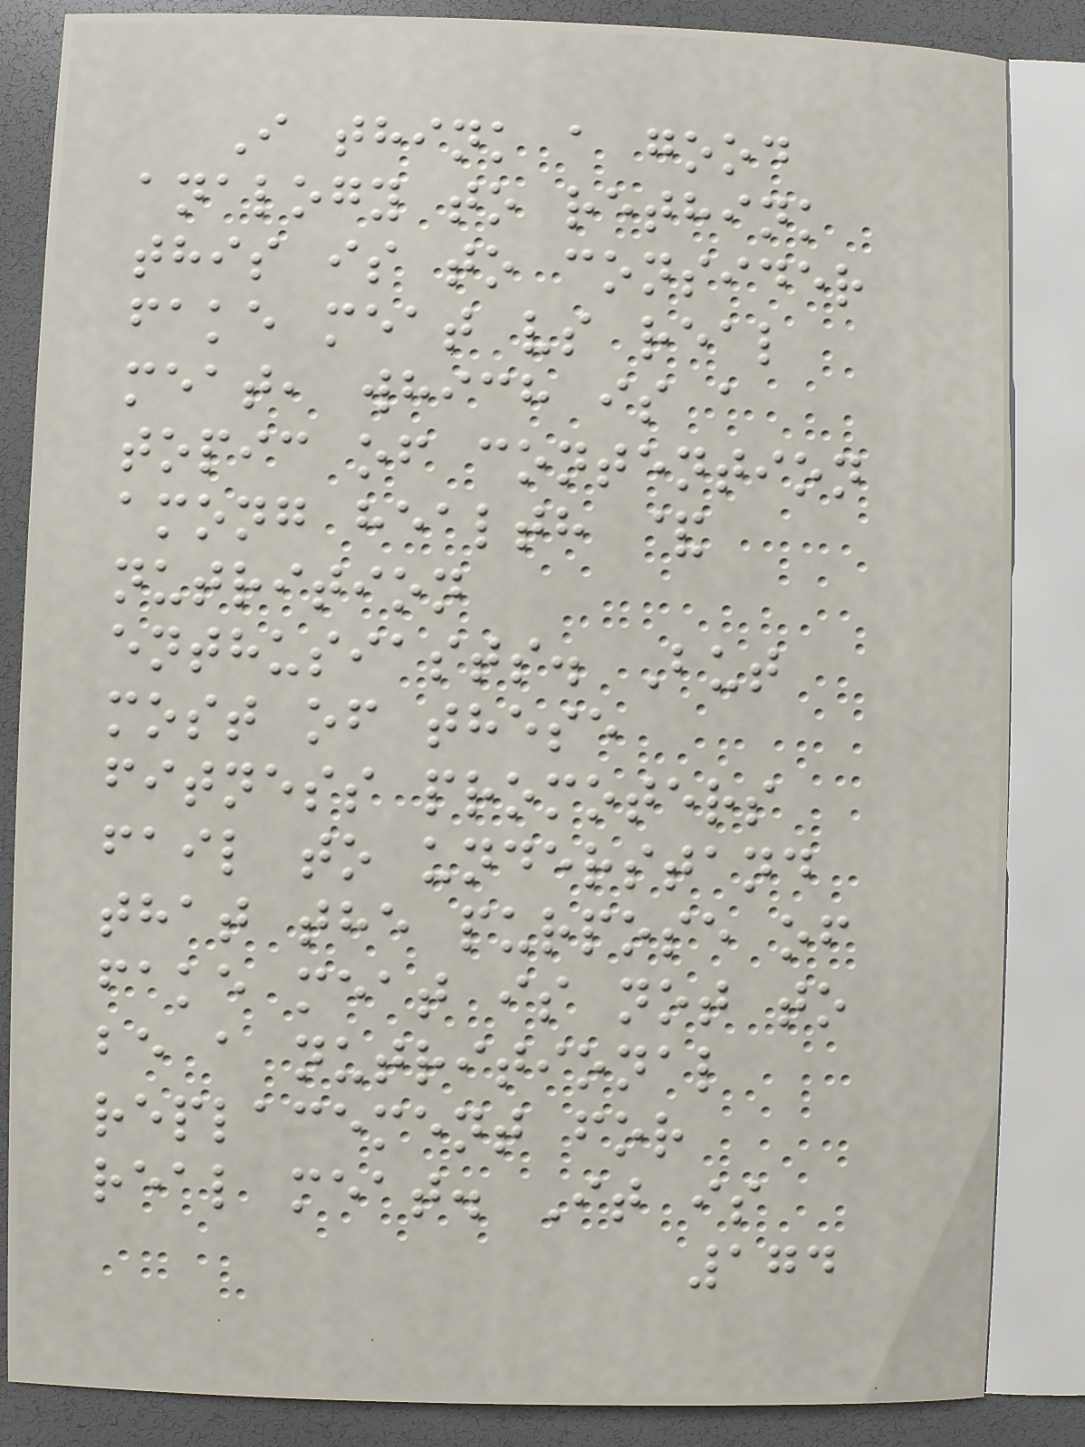I think a good
analogy to rethink
this is to consider
fake meat vs real
meat, which is a
topic of contention
among health &
nutrition
enthusiasts. But
most of these
fitness promoters
fail to understand
that the purpose of
fake meat is not to
be a nutritional
replacement for
real meat. It is
174
